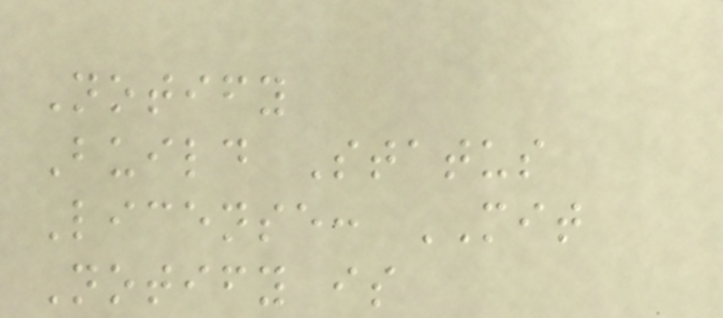Notify
Build Status
License: MIT
Notify is
